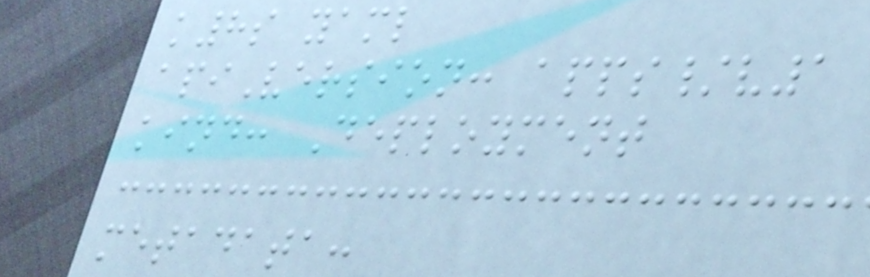k8s yaml
apiVersion: apps/v1
kind: Deployment
metadata:
